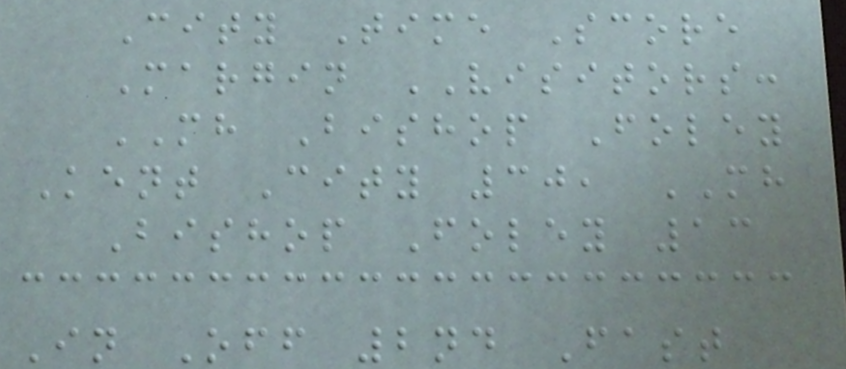City Time Score
Margin VISITORS:
MH Bishop Foley
Kent City 30, MH
Bishop Foley 13
In Off 2nd Fast
